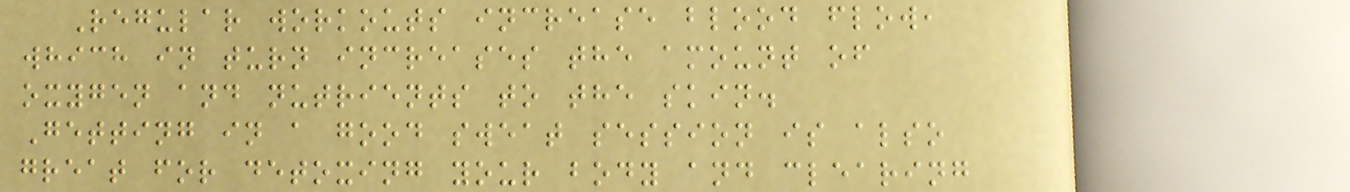Regular workouts increase blood flow,
which in turn increases the amount of
oxygen and nutrients to the skin.
Getting in a good sweat session is also
great for detoxing your body and clearing
